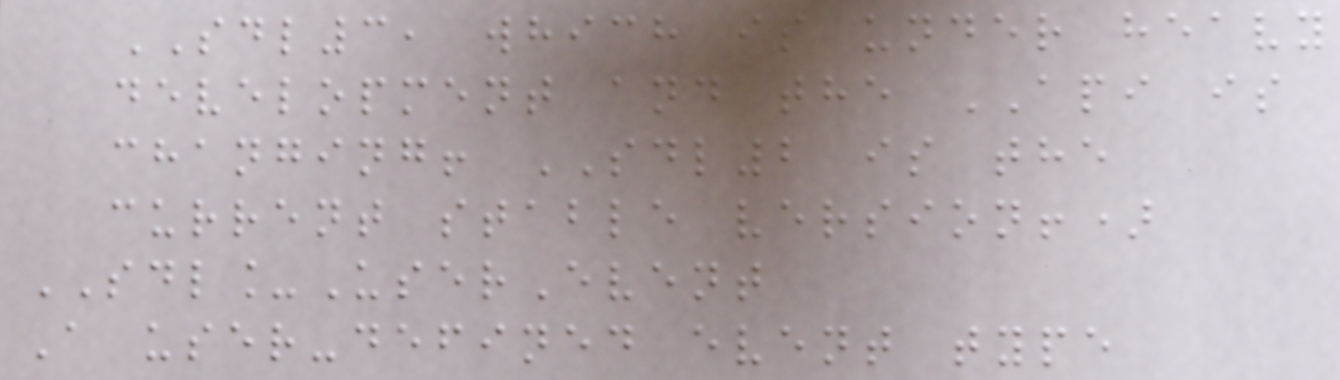SDL3, which is under heavy
development and the API is
changing! SDL2 is the
current stable version!)
SDL_UserEvent
A user-defined event type
